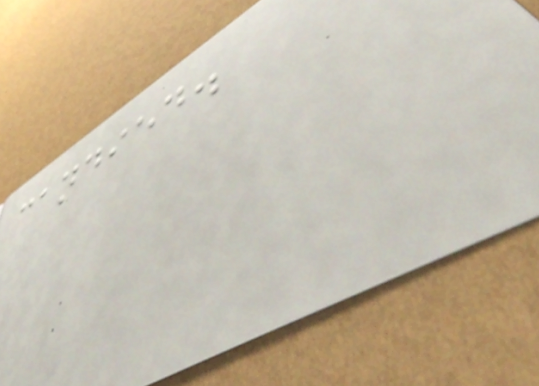candied.
